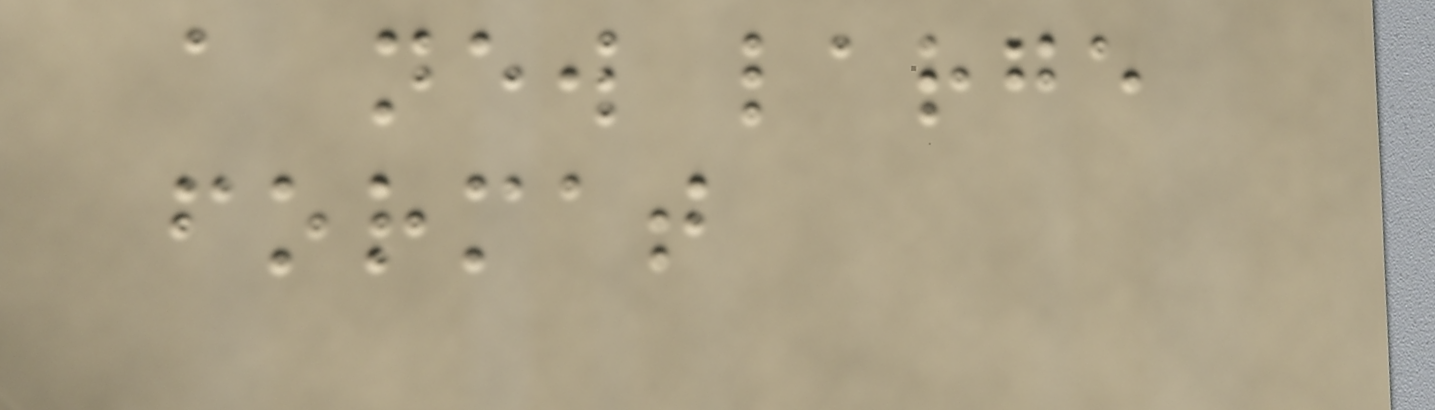a new large
format
